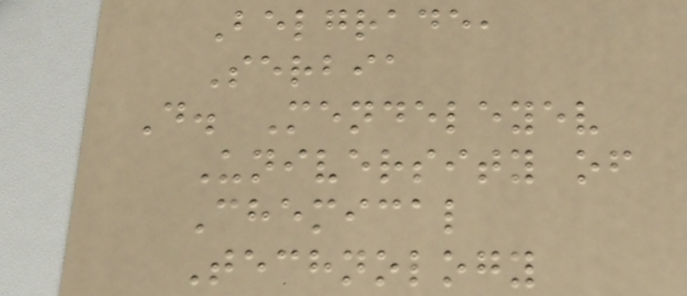Belgrade,
Serbia
D. Mendeleyev
University of
Chemical
Technology
